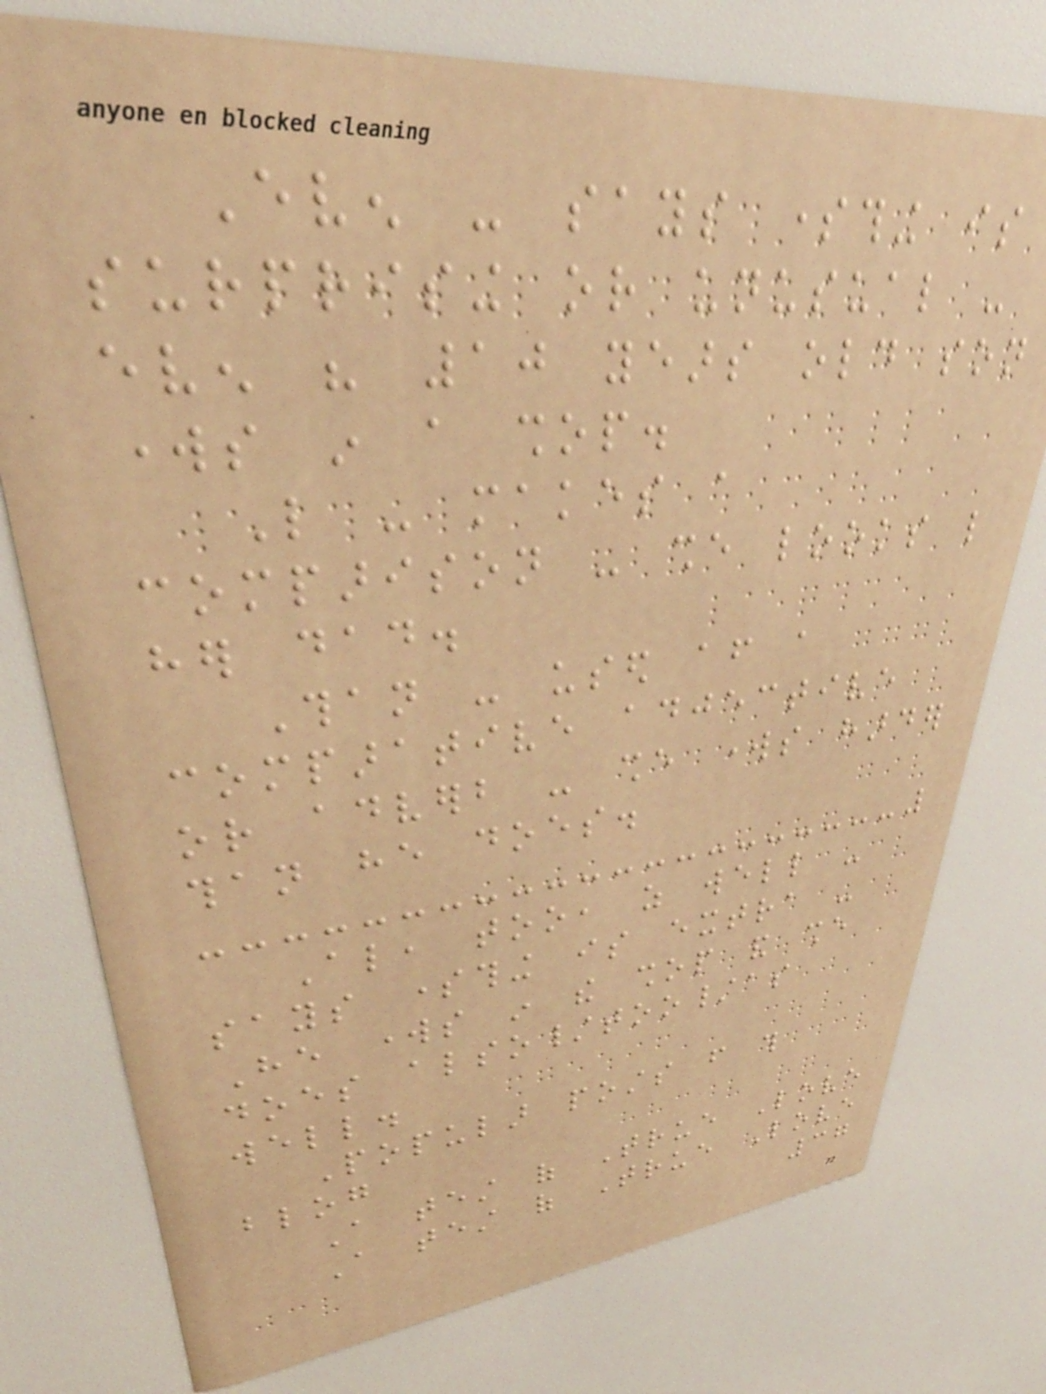Even - says something is
surprising or unusual -
even his 10 years old son
works in a shop.
Like - makes a
comparison - she looks like
her dad.
Than - used after a
comparative adjective
or adverb - she works harder
than he does.
Also, too, as well -
says something is extra -
He works in the shop and she
does also/too/as
well.
Popular posts from this
blog
A test of True Love
A test of True Love
37
